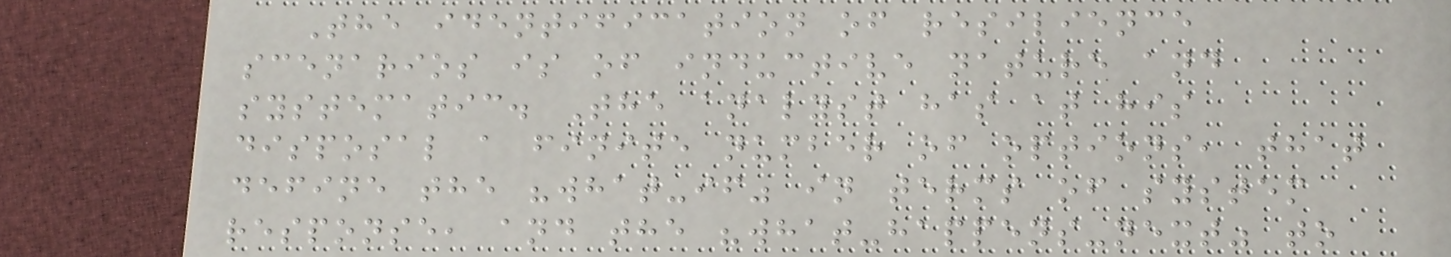The identification of resilience
scenarios is of inductive nature and
systematic. The analyst has at his
disposal a finite number of options, that
define the "what-if" in terms of system
response, and the "what-happens-next" to
